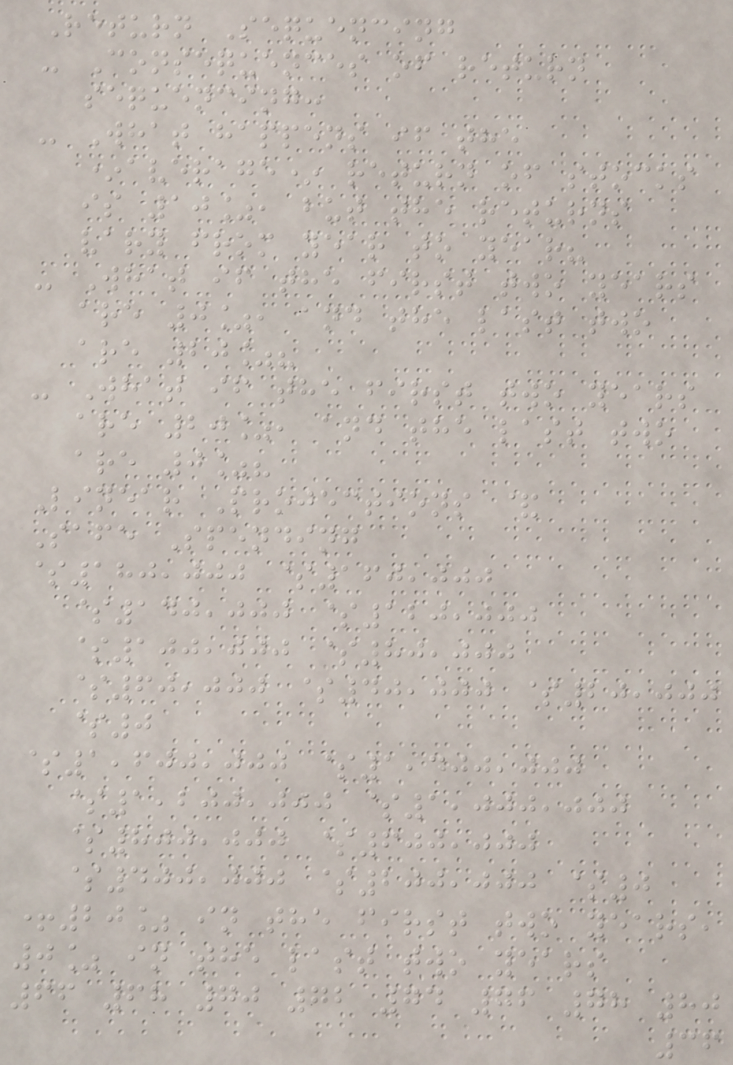Return Sequencing
- Consequences of return
sequencing:
- What happens if the
*average* return of stocks
is 10%, but the returns
vary from year to year?
- What if the first two years
are 0%, and the last two
are 20%?
- What if the first two years
are 20%, and the last two
are 0%?
Linear Projections &
Safe Spending
$180,000 $160,000
$140,000 $120,000
$100,000 $80,000
$60,000 $40,000 $20,000
$0
$1,600,000 $1,400,000
$1,200,000 $1,000,000
$800,000 $600,000
$400,000 $200,000 $0
+20% in the first two years,
0% in the last two years
66 68 70 72 74 76 78 80
36
